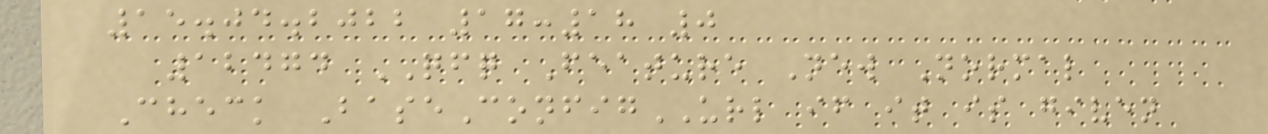15.04.2022 17:18 0
12474 QFQ Feature New Normal
Check BaseConfigURL if it is given
